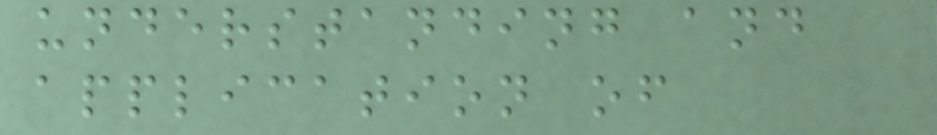understanding and
application of
